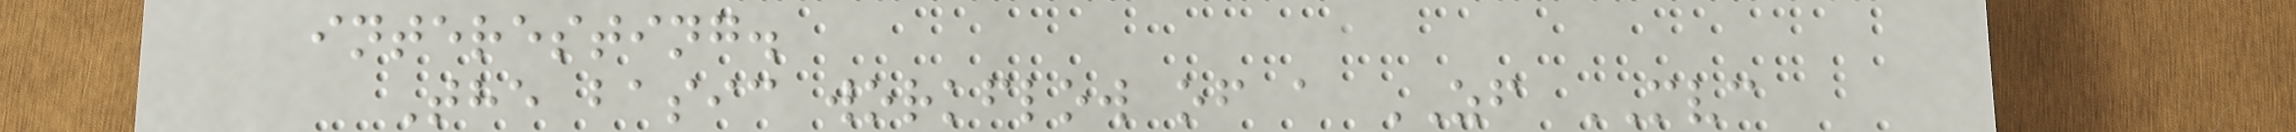interesting.
The basic workflow of a ZF MVC
